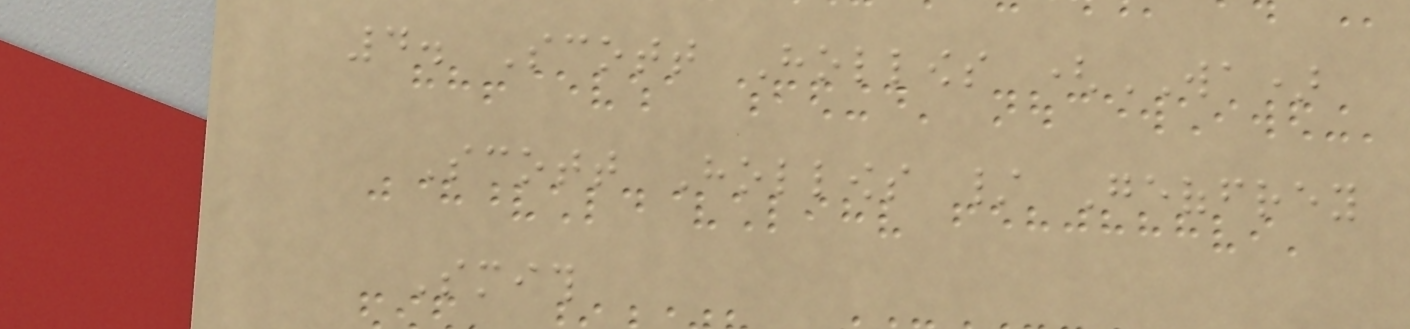4. Scott Hollows (WA)
Scott Hollows / Geoffrey
Smith
